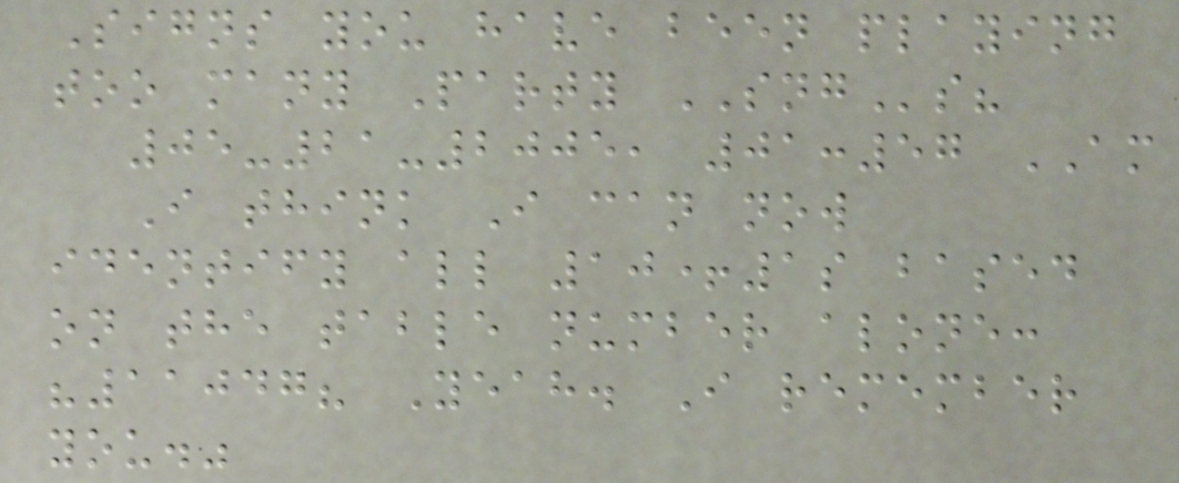Signs you have been playing
too many Party SNGs?
05-21-2005, 01:57 AM
I think I can now
identify all 10+1s based
on the table number alone:
"11047? Yeah. I remember
you."
